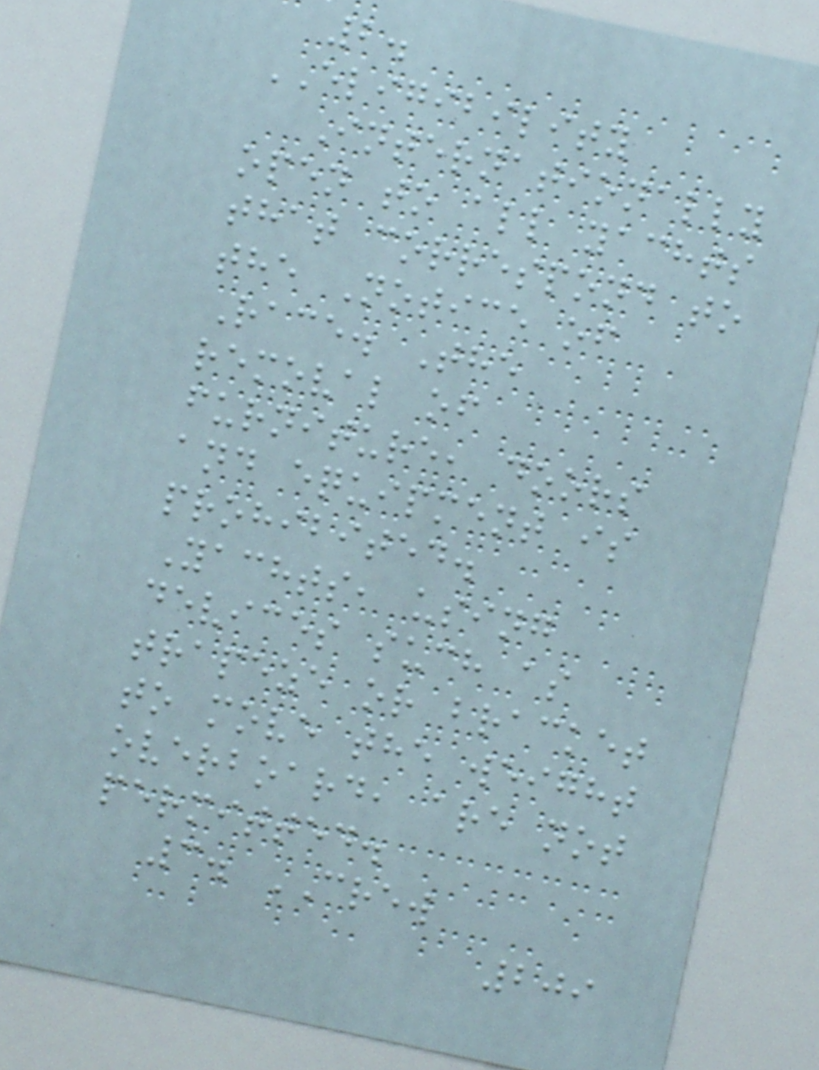2.
ELIGIBILITY
Internationally
open to all yachts
that correspond to
the Notice of
Race. The
removal of
furniture, doors
and equipment is
prohibited.
Yachts, using
devices such as
trapeze or bracket
to move the weight
overboard, are not
permitted.
3. CREW
209
